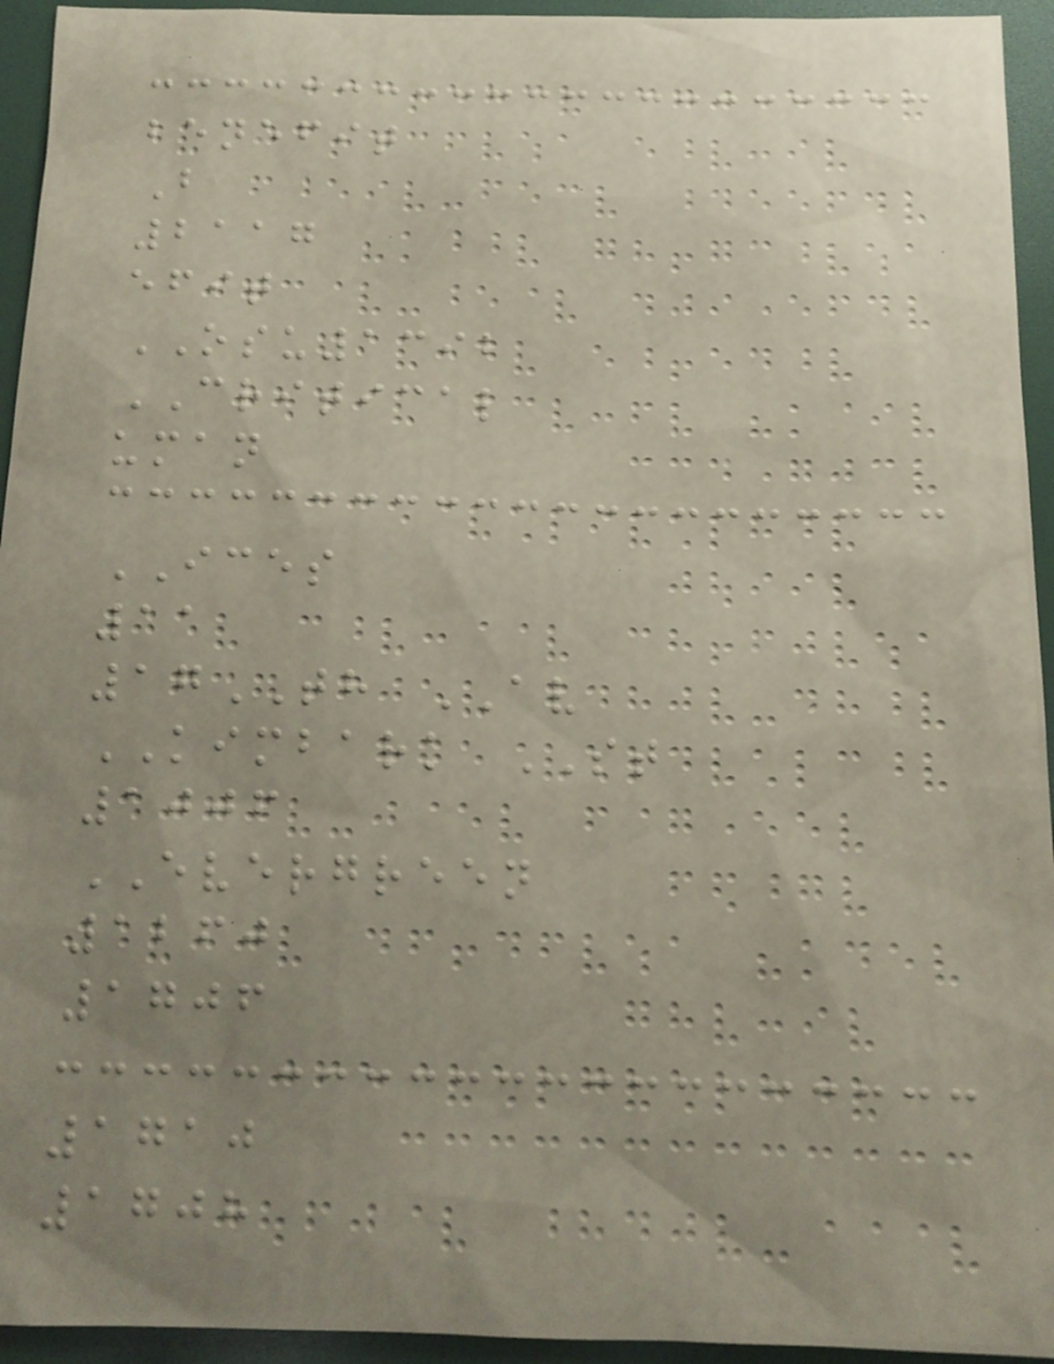benefit
B
2117
efit
OSU1392
CRITICAL
uman
ICES
11
17TH AV
KIMBARK ST
1006
EVERGREEN
1260
1706
1710
1708
